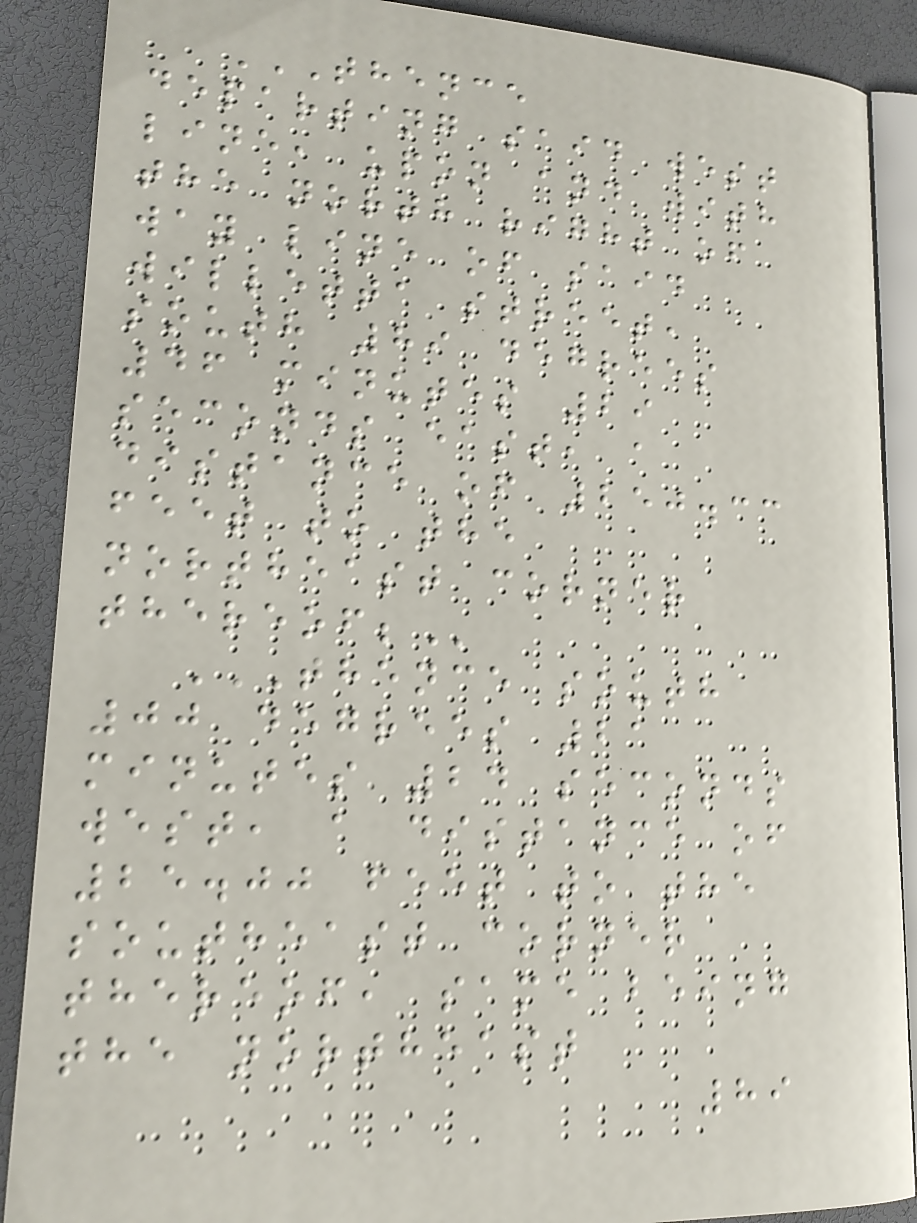THENCE
DEPARTING SAID WEST
LINE, UPON AND WITH
THE NORTH RIGHT OF
WAY LINE OF SAID
WILLETTA STREET,
SOUTH 89 DEGREES
46 MINUTES 29
SECONDS EAST, A
DISTANCE OF 250.33
FEET TO THE
NORTHEAST CORNER
THEREOF;
THENCE SOUTH
00 DEGREES 21
MINUTES 24 SECONDS
WEST, A DISTANCE OF
25.00 FEET TO THE
SOUTHEAST CORNER
THEREOF, SAME BEING
THE NORTHEAST
89
